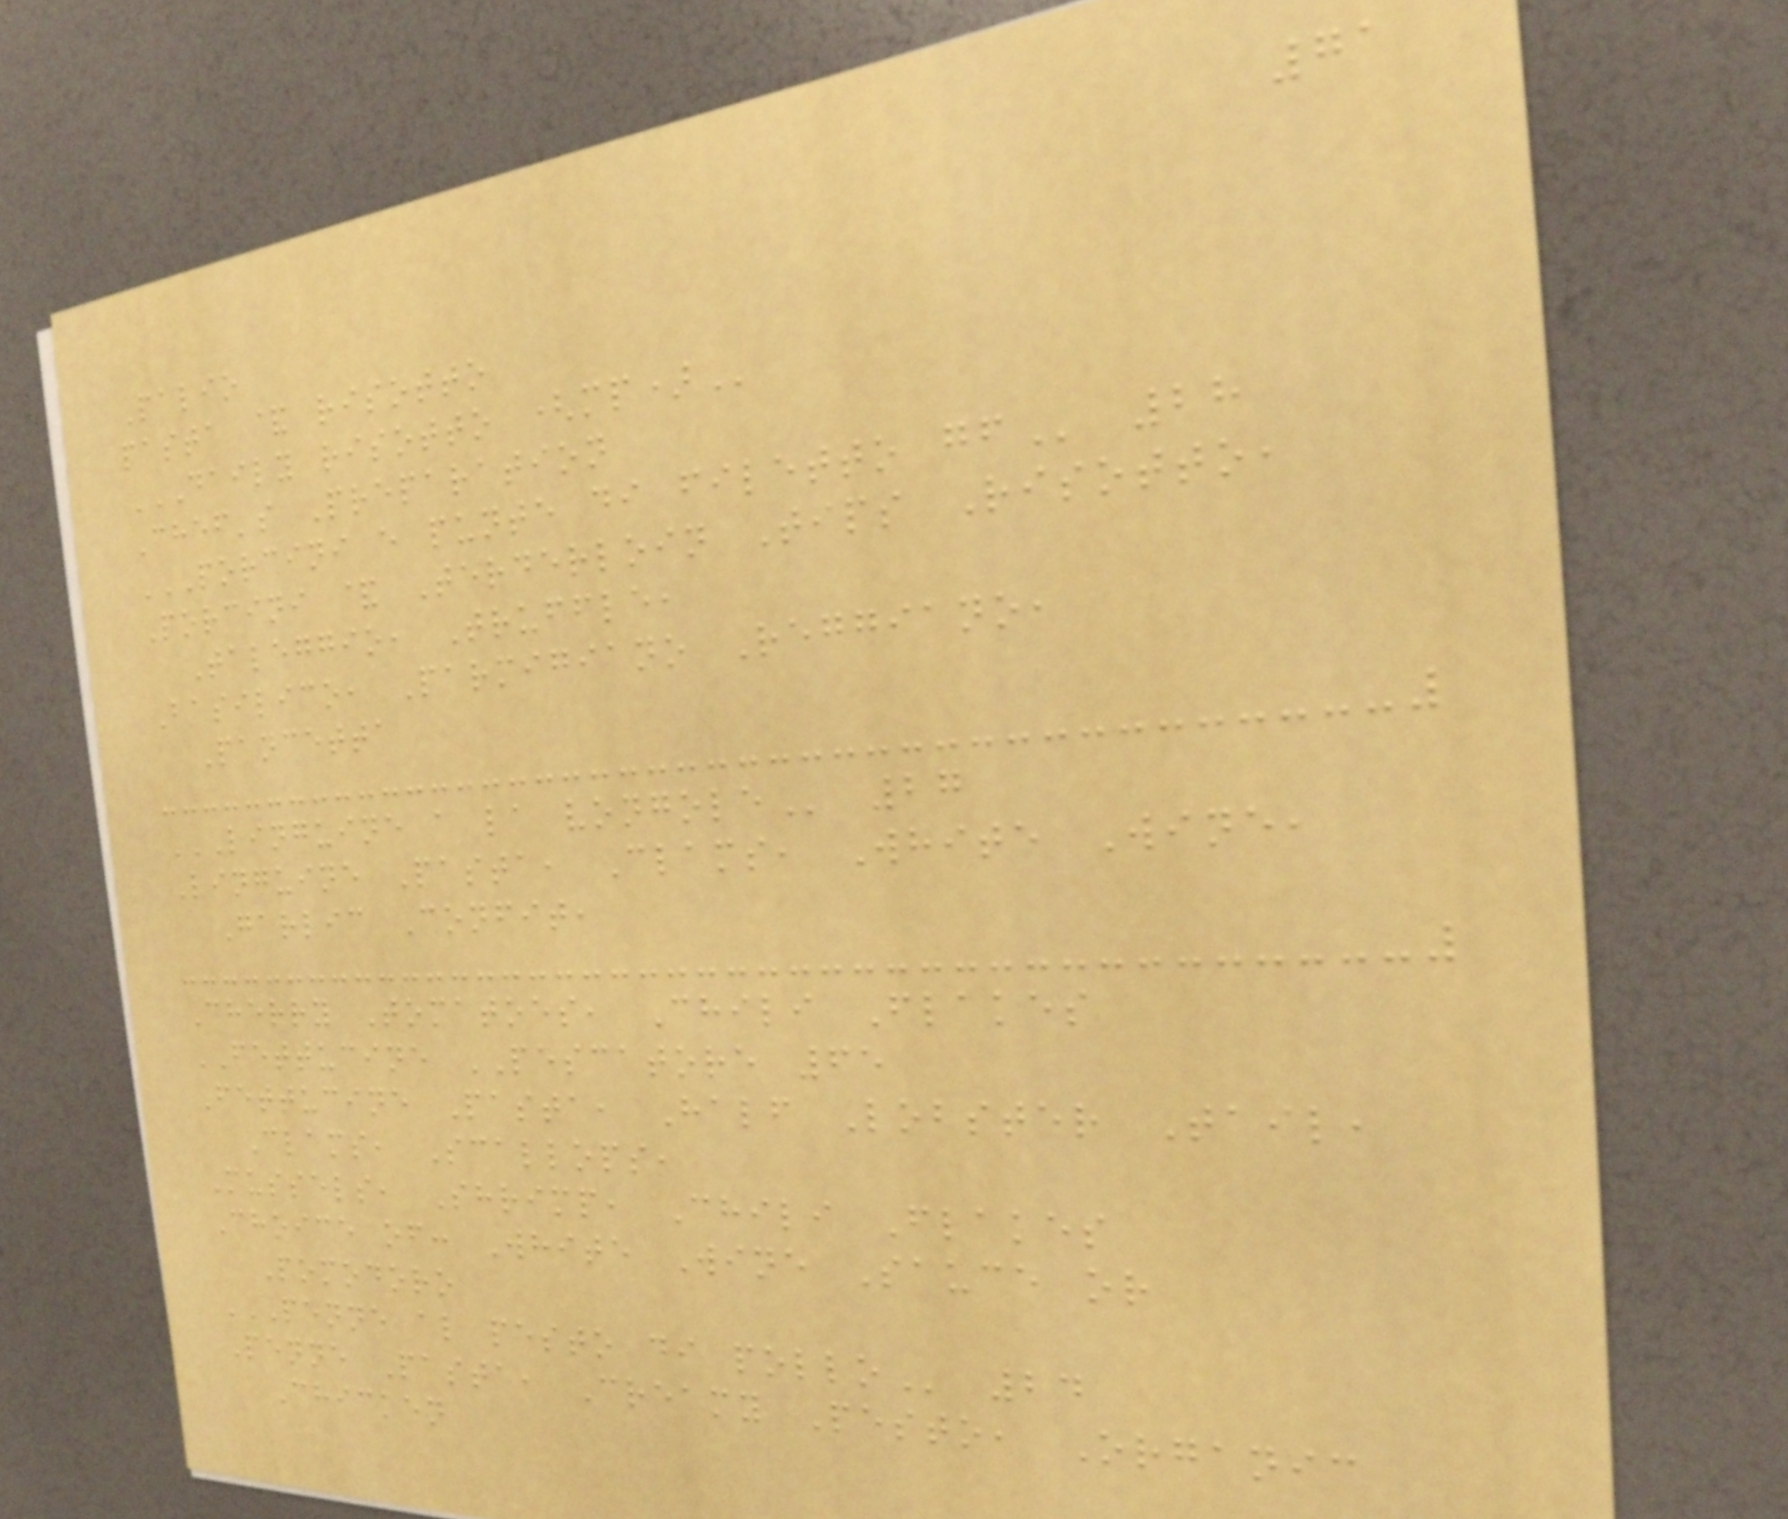71
Palio
pasta & risotto
DAILY RISOTTO (MP)
Chef's Preparation
PORCINI E PUNTE DI FILETTO GF 28
Porcini & Terderloin Tips Risotto,
Taleggio, Truffle,
Basilico, Parmigiano Reggiano,
Pancetta
LINGUINE A LA VONGOLE 27
Linguine Pasta, Clams, White Wine,
Garlic Confit,
Cherry Tomatoes, Chili Flakes
FETTUCINE PESCATORE 65
Fettucine Pasta, Half Lobster Tail,
Clams, Scallops,
Mussels, Shrimp, Chili Flakes
Choice of: White Wine Sauce or
Pomodoro
PENNE AL PESTO DI POLLO 24
Penne Pasta, Creamy Pesto, Organic
Chicken
